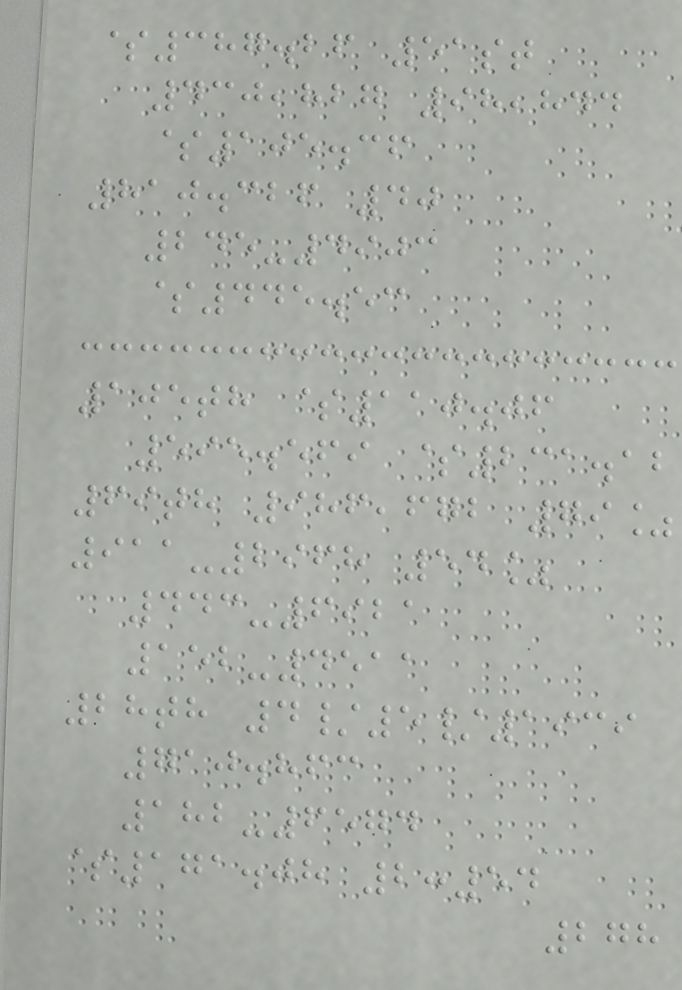$387.26 51st
430,827 98,844
$105.36
810.326 40
245-4903
$445.53
105th $110.06
595.569 $231.12
69th 986,672 79%
911-2968 54%
443-6921
152-4511
28th 4/5/1939
710.863
182-6574
$171.08 2:54
278
